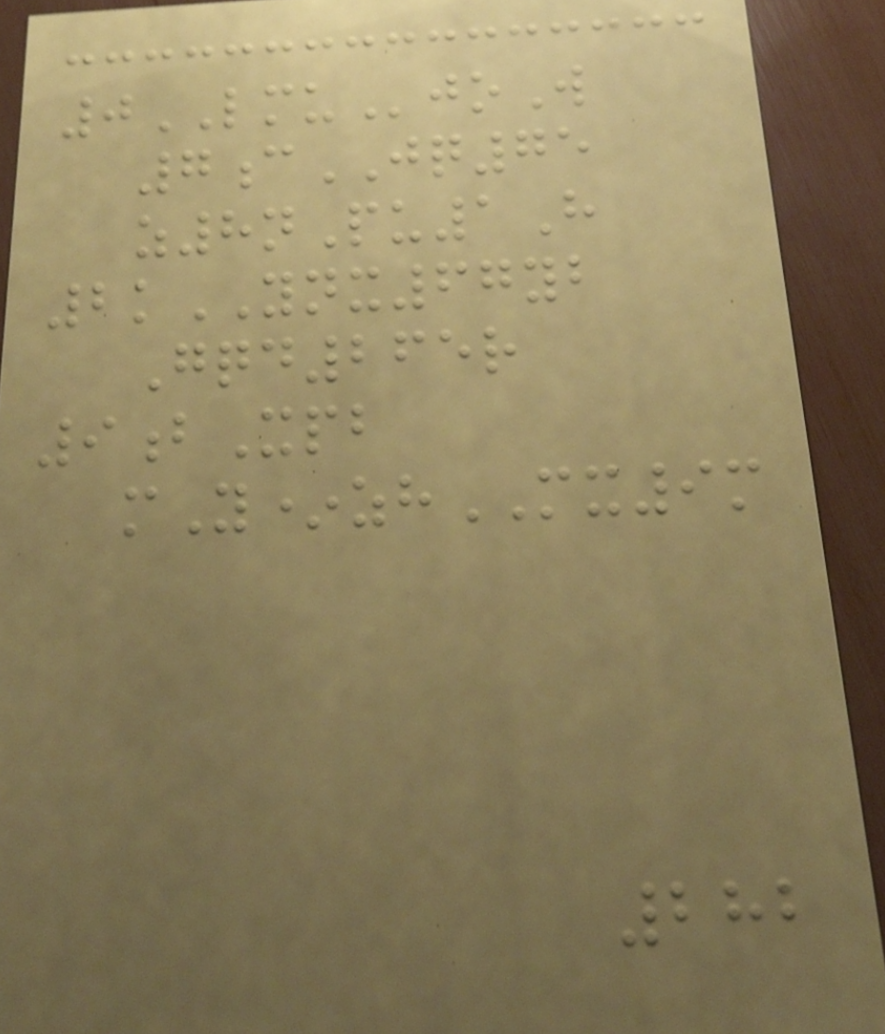0LMUjoW
7cJQ75
z8nPu1H
2kYNX67yb
Gqd265r
9bXpb
mY*zhMX9m
282
